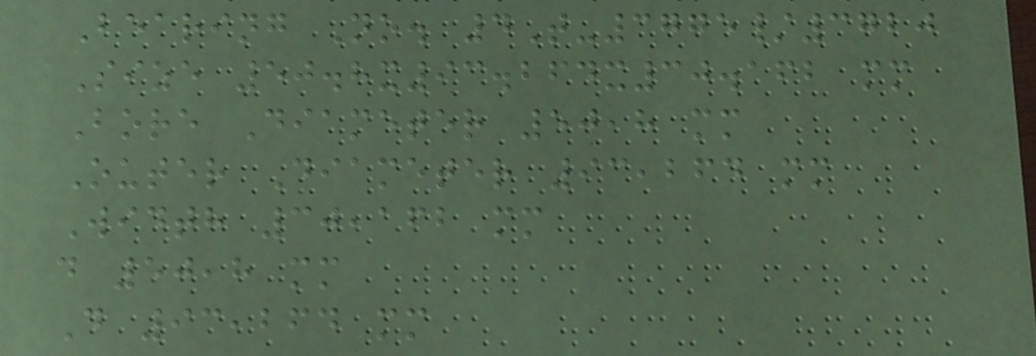Bearing No. 4T-3775/3720
Size 50.8x93.264x30.162 mm
Bore Diameter 50,8 mm
Outer Diameter 93,264 mm
Width 30,162 mm
d 50,8 mm
D 93,264 mm
